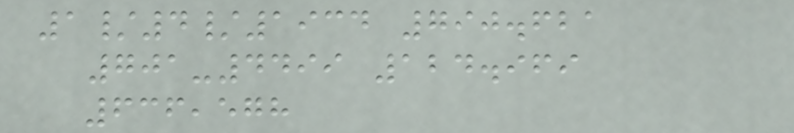1/4/1934 790.621
701-4499 124.969
636,578
